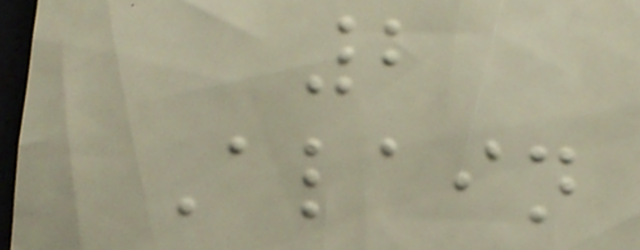2
Alain
